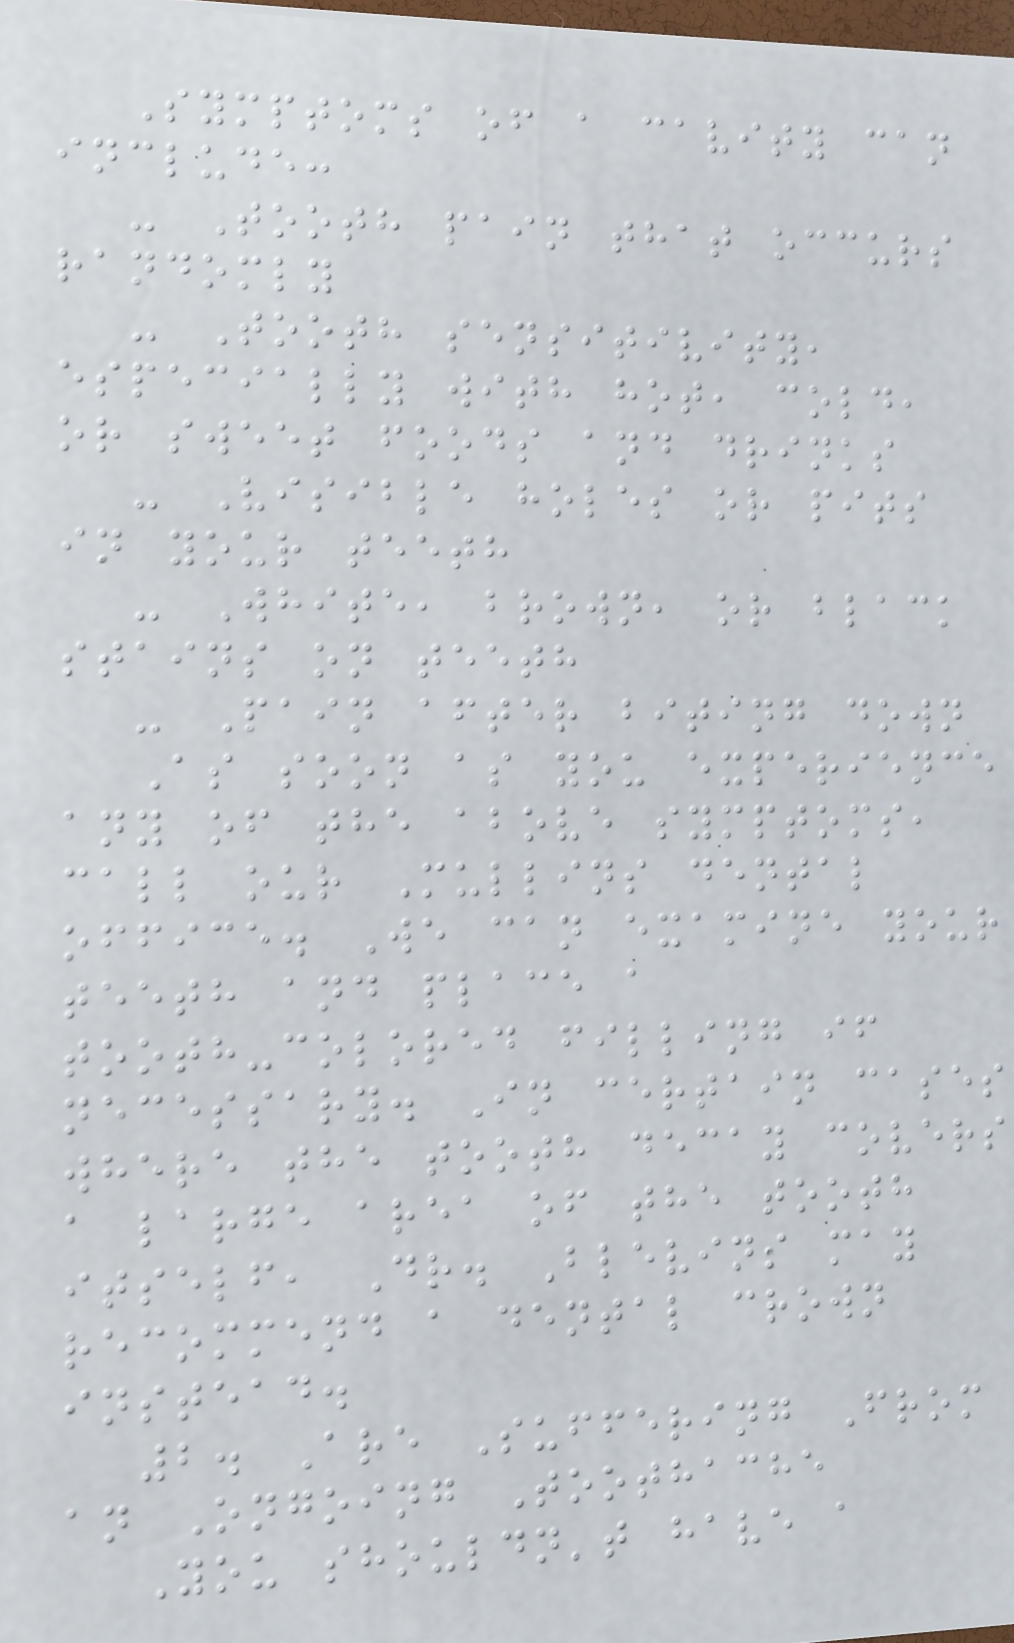Symptoms of a cavity can
include:
- Tooth pain that occurs
randomly
- Tooth sensitivity,
especially with hot, cold,
or sweet foods and drinks
- Visible holes or pits
in your teeth
- White, brown, or black
stains on teeth
- Pain after biting down
As soon as you experience
any of the above symptoms,
call our Mullins dental
office. We can examine your
teeth and place a
tooth-colored filling if
necessary. In certain cases
where the tooth decay covers
a large area of the tooth
itself, Dr. Blevins may
recommend a dental crown
instead.
2. Are Suffering From
an Ongoing Toothache
You shouldn't have a
